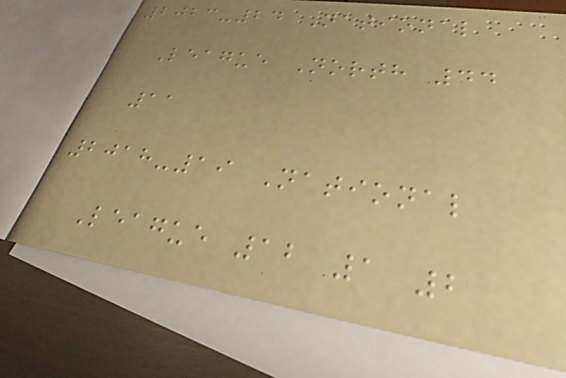2023-24 National
League North 44
11
2018-19 National
League 12 1 2
